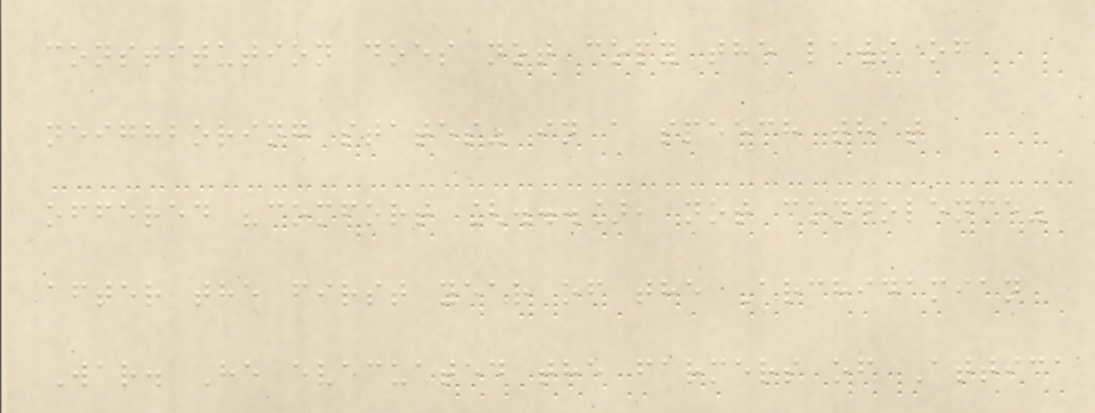constitution does not copy the laws of
neighboring states" in a speech that
offered "comfort [...], not condolence"
after the first year of the Archidamian
War. He evacuated the farmers of Attica
